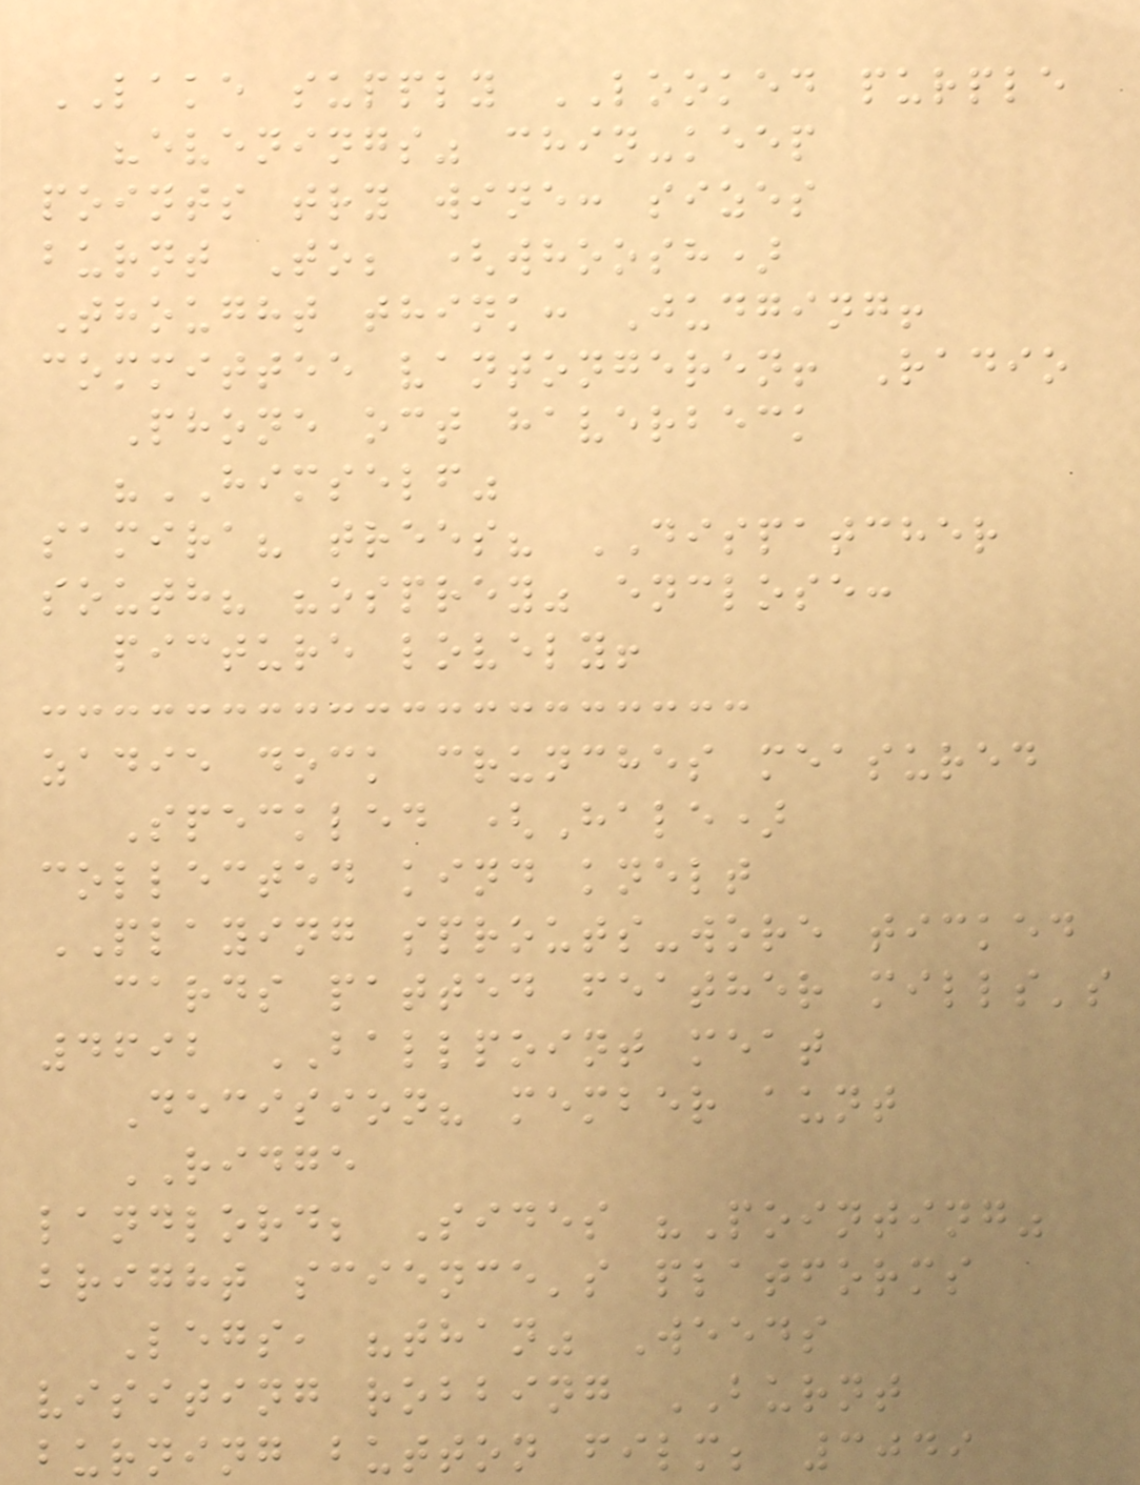LAKE supply LOOKED purple
"evenings" chin-keep
points try wine: sizes
burnt To; (whoosh)
Thought think: Judging!
committee vantongeren! Radio
Phone oct haverbeck
"HIMSELF"
samira? trees? DISPATCHER
south? "osprey" enclose:
picture lovely!
zadie dock crunches measured
Speckled (Hale)
collected kind knelt
PLAYING sprouts-wore ticked
cards patted feather mills's
4692 BALLPOINT meat
Decision? member aunt
RIDGE
landlord; Sides "Pointing"
bright science's platforms
Legs, "than" Weeds
visiting robbing BURNT
burning button film; 3049
